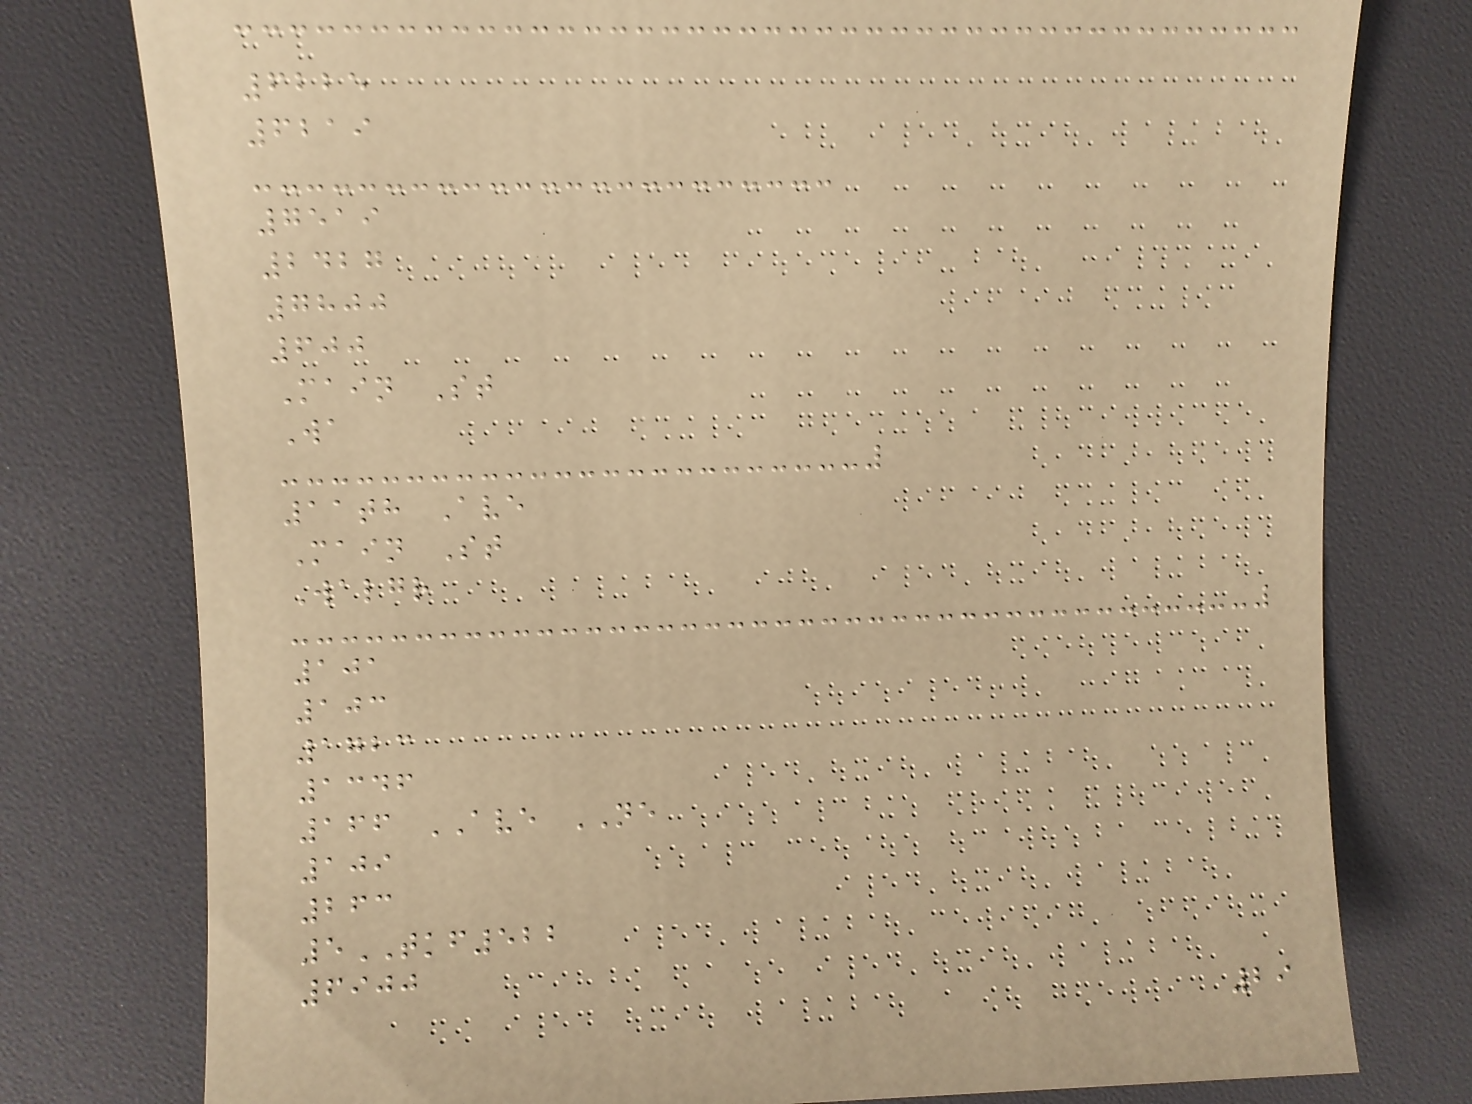6225
6219
7519
2427
7800
600
Main St
Wa
11th Ave
Main St
Walgr
101
103
1723
1346
166 AVE NE
109
263
5TKF522
6900
29
